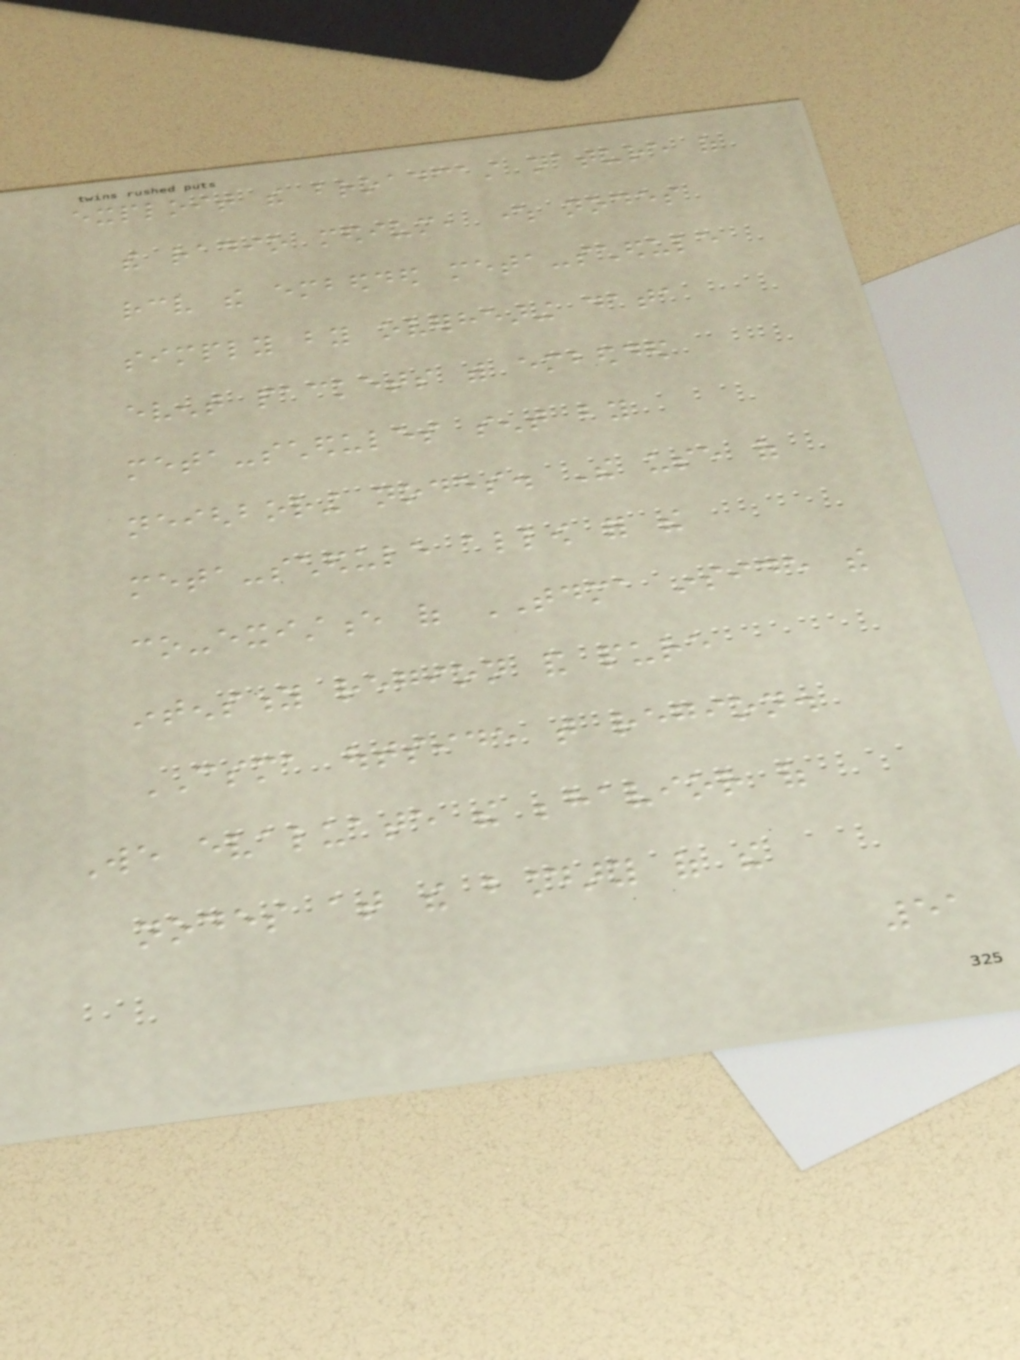exploit the broadcast nature of
the radio medium, where nodes
receive the embedded meta-schedule
simply by overhearing data
event packets with embedded
meta-schedules sent by
neighboring nodes. The use of
meta-schedule allow for the
co-existence of TDMA inside the
intensity region and pure
CSMA outside that region.
We evaluate the behavior of
nodes at the boundary of the
51
